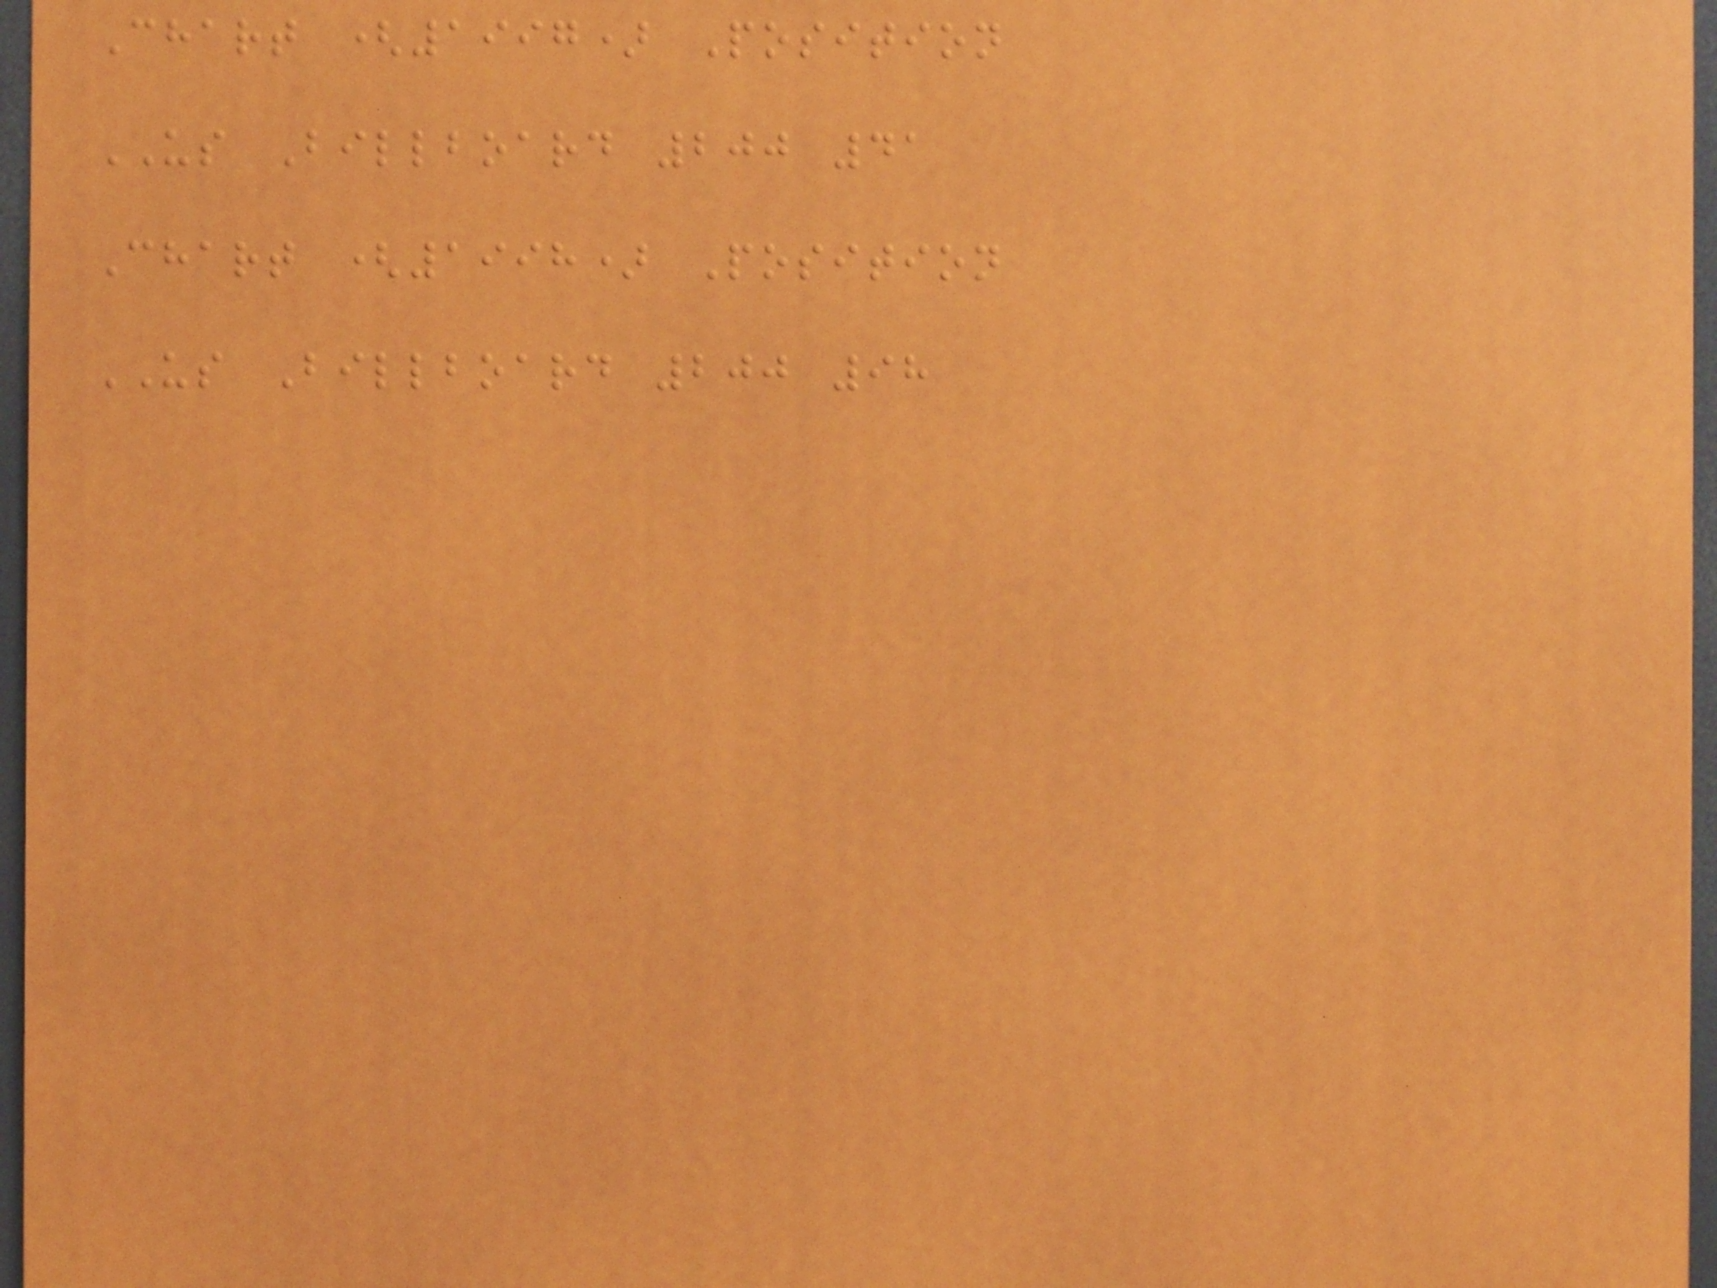Chart (1997) Position
US Billboard 200 41
Chart (1998) Position
US Billboard 200 98
